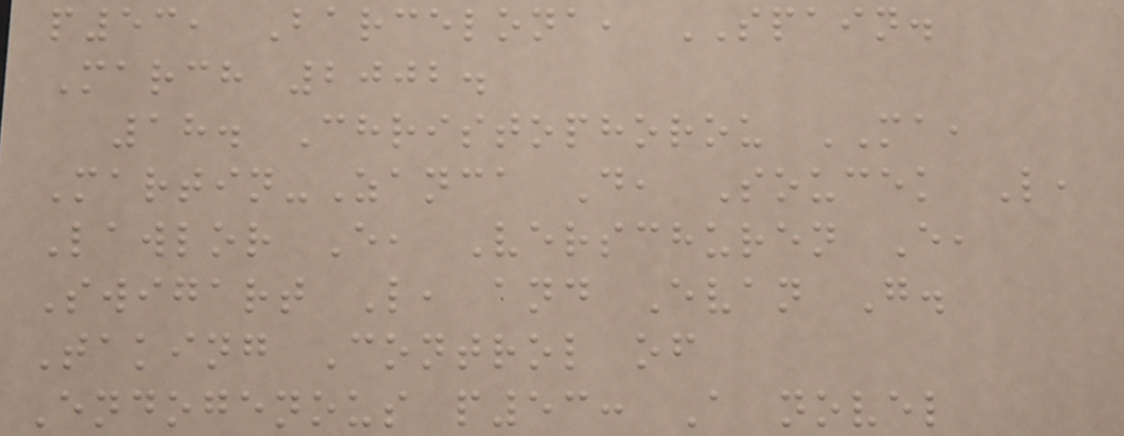p53, Barcelona, SPAIN.
March 2002.
18. Christophorou MA,
Martin-Zanca D, Soucek L,
Lawlor E, Verschuren E,
Swigart L, and Evan G.
Taking Control of
Endogenous p53: A novel
